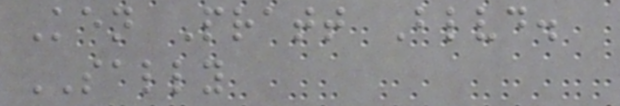Ken Pratt Blvd.
SALLY
